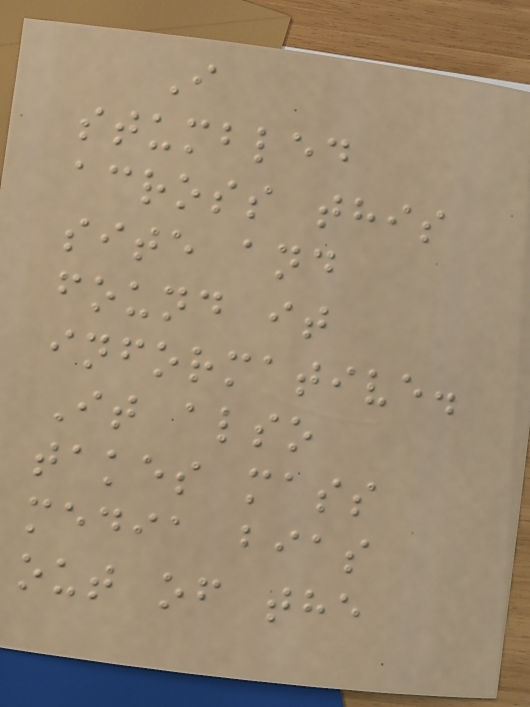I
stumbled
across this
site and
found it
informative.
It also
takes mass
media bias
out of the
